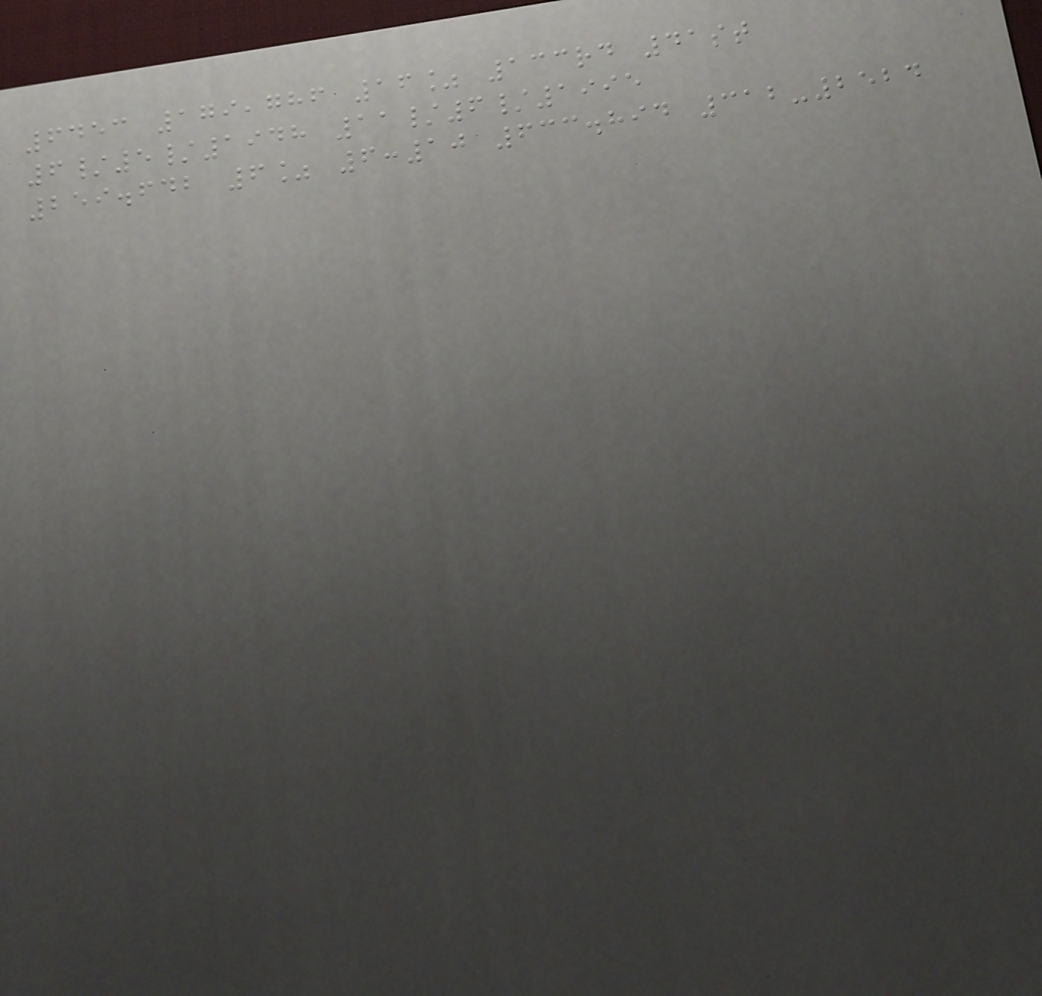6453 179,786 16% 133rd 41st
6/5/1948 11/6/1995
259.642 6% 6:10 633.894 312-2524
